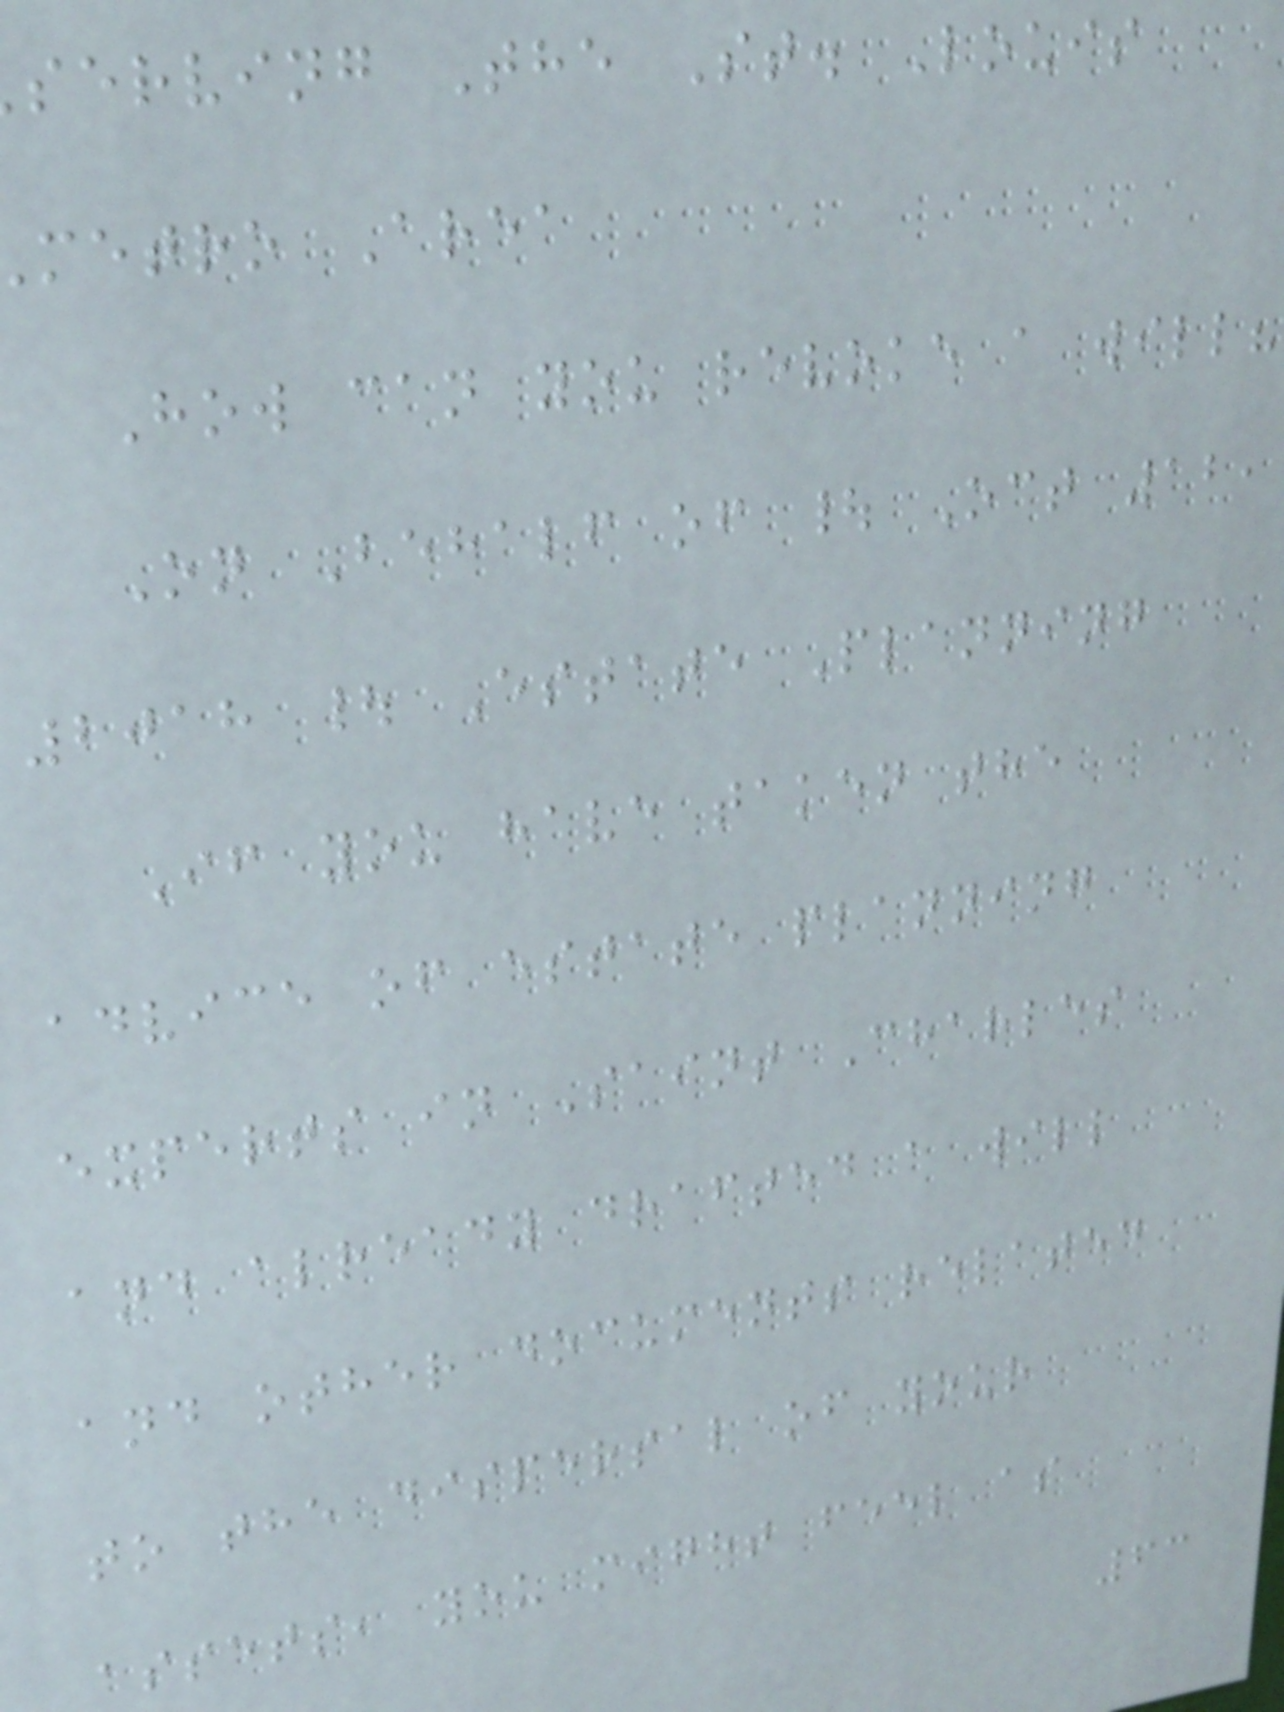serving The St. Louis
metro Area
How can you revoke a will?
On Behalf of | Oct 12,
2018 | Estate Planning
If you have taken the
advice of estate planning
experts in Saint Charles
and already drafted a will
and other documents related
to the dispersal of your
assets, you might feel as
63
